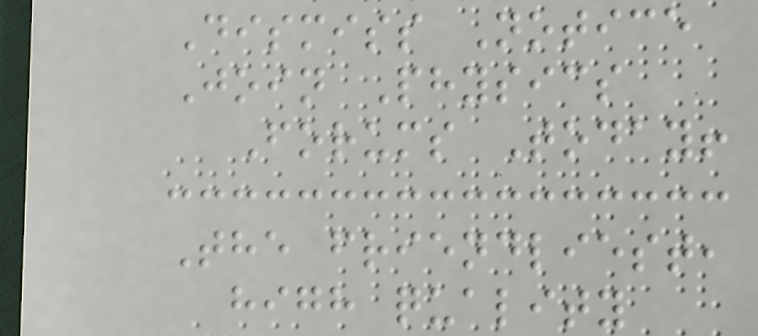Dismiss Notice
Join Physics
Forums Today!
The friendliest,
high quality
